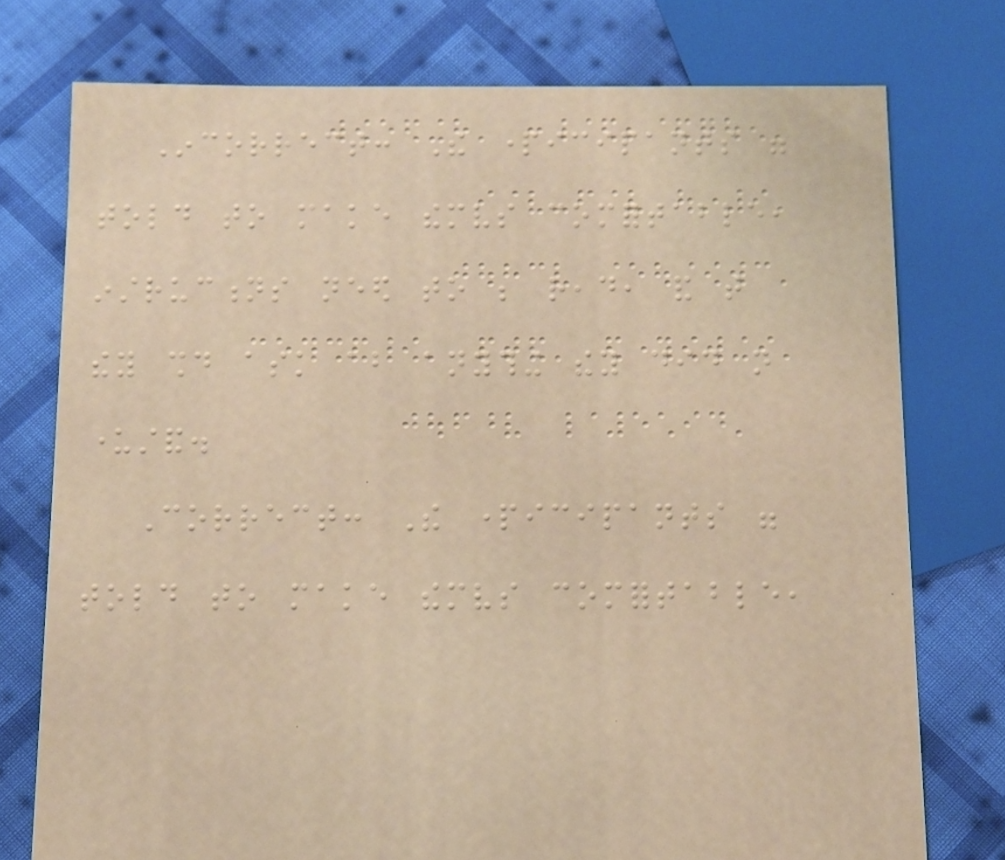Incorrect: The participants were
told to make themselves comfortable,
instructions need to be read, and that
they should ask about anything they did not
understand.
Correct: The participants were
told to make themselves comfortable,
